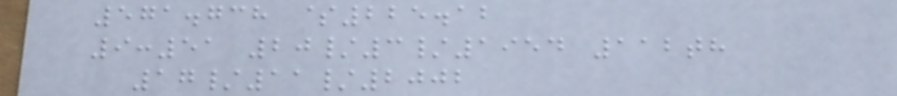571.738 $225.12
9:51 20/3/1954 112th
17/11/2002
